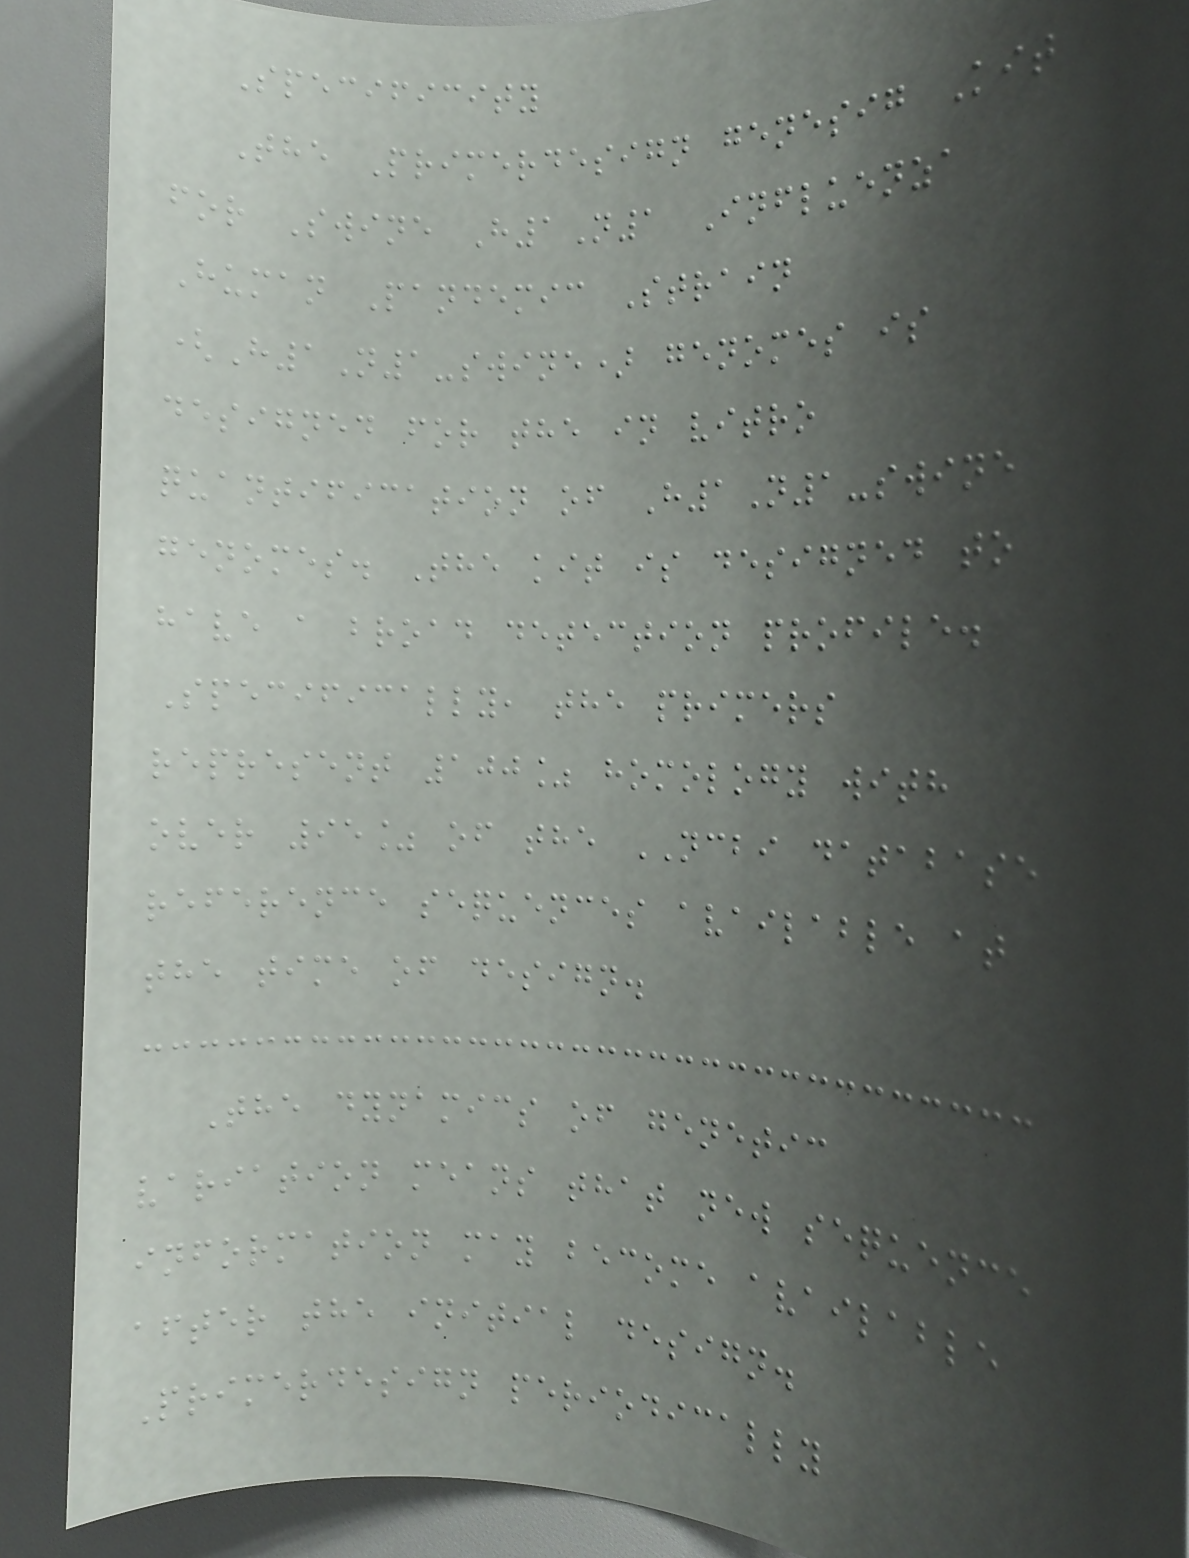Specificity
The Primerdesign genesig Kit
for Swine H1N1 Influenza
Human Pandemic Strain
(H1N1-swine) genomes is
designed for the in vitro
quantification of H1N1-swine
genomes. The kit is designed to
have a broad detection profile.
Specifically, the primers
represent 100% homology with
over 95% of the NCBI database
reference sequences available at
the time of design.
The dynamics of genetic
variation means that new sequence
information may become available
after the initial design.
Primerdesign periodically
